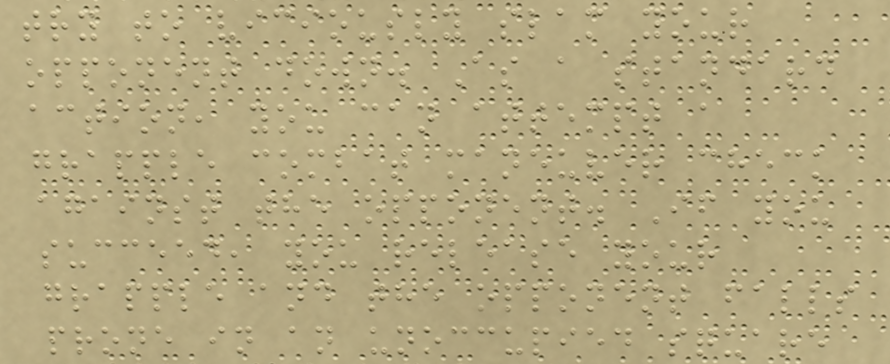try to viciously slam your
opponent down. As a standard
action, you can attempt a
grapple combat maneuver check
against the opponent. If you
succeed, you release your
grapple and the opponent falls
prone in an unoccupied square
